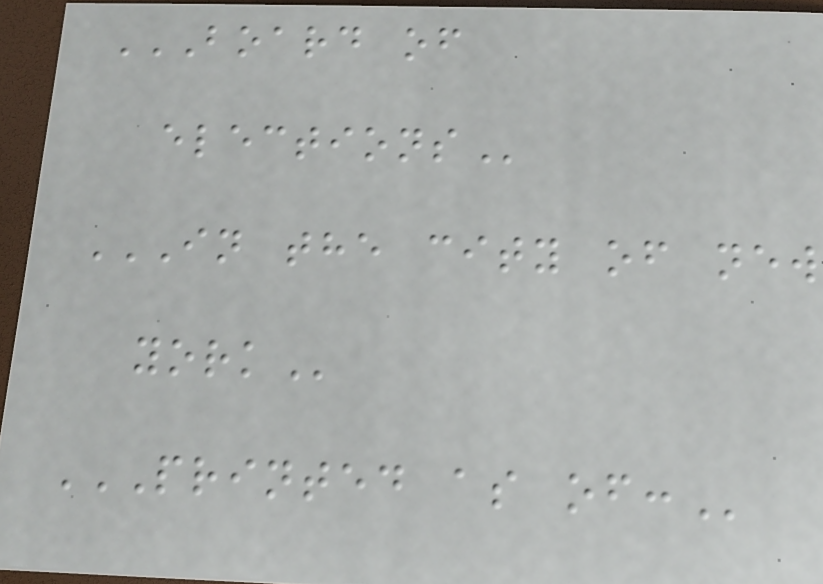BOARD OF
ELECTIONS
IN THE CITY OF NEW
YORK
PRINTED AS OF:
